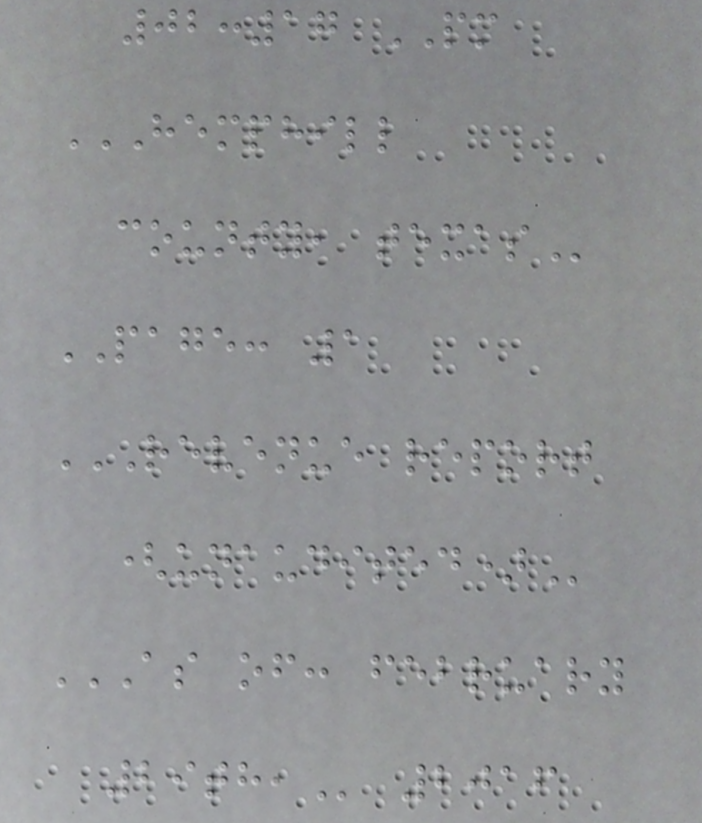02:17 PM
HEMPHILL
COUNTY, TEXAS
PAGE: 1
REVENUE REPORT
(UNAUDITED)
AS OF: FEBRUARY
29TH, 2016
